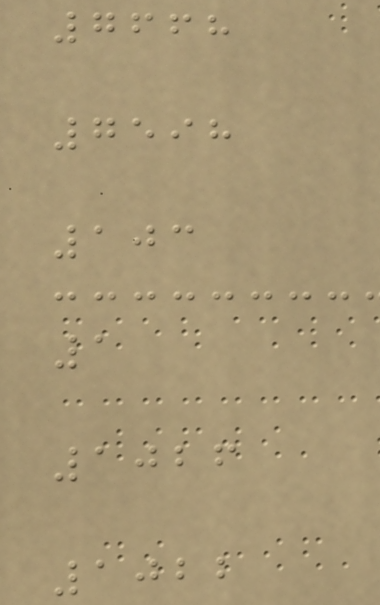7668
7598
103
1
1026
1022
